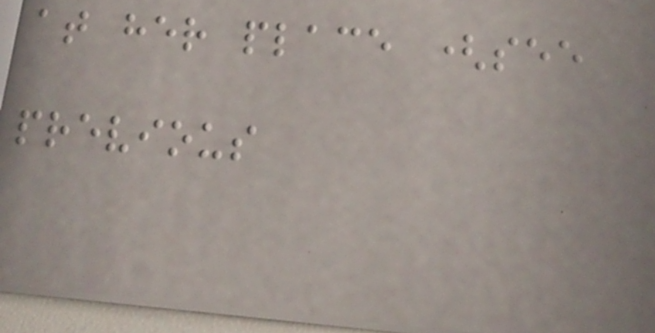at her place (see
previous
